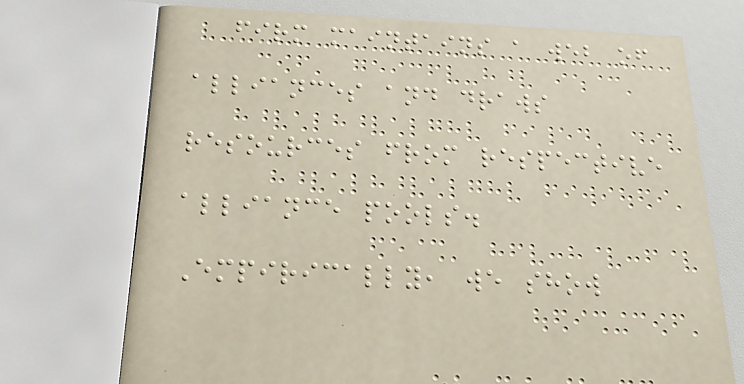firm maintains a web of
alliances and draws
resources from respective
alliance pools.
Empirically, we show
